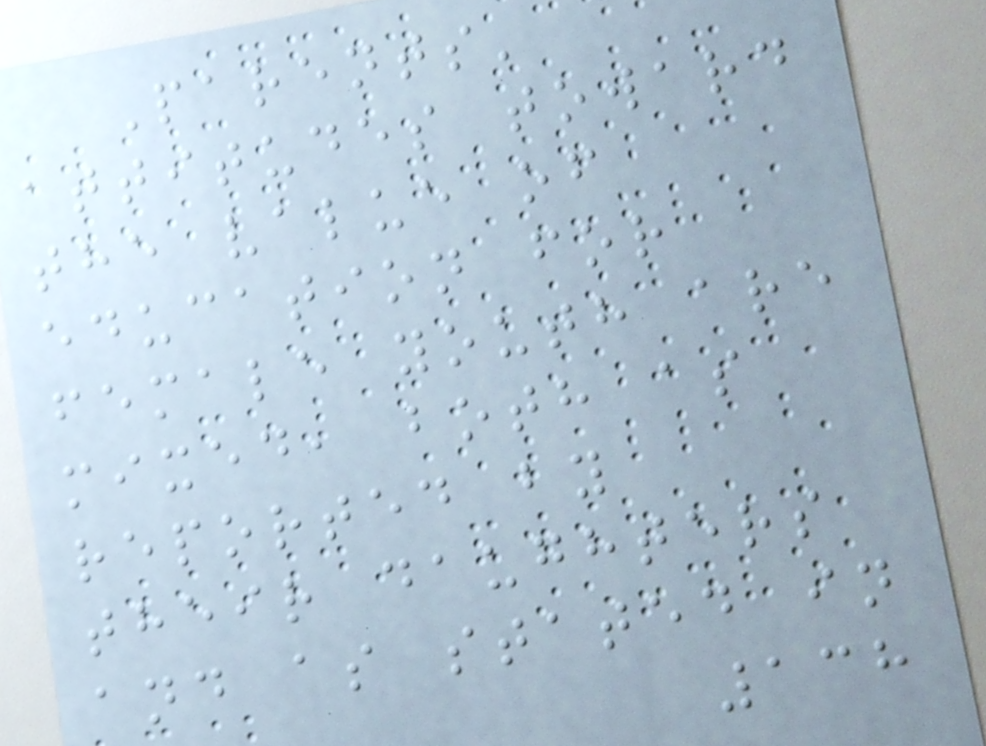Parents'
attitudes toward
the value of
education for
female youth are
mixed, both as
reported by
their daughters
and as stated in
138
